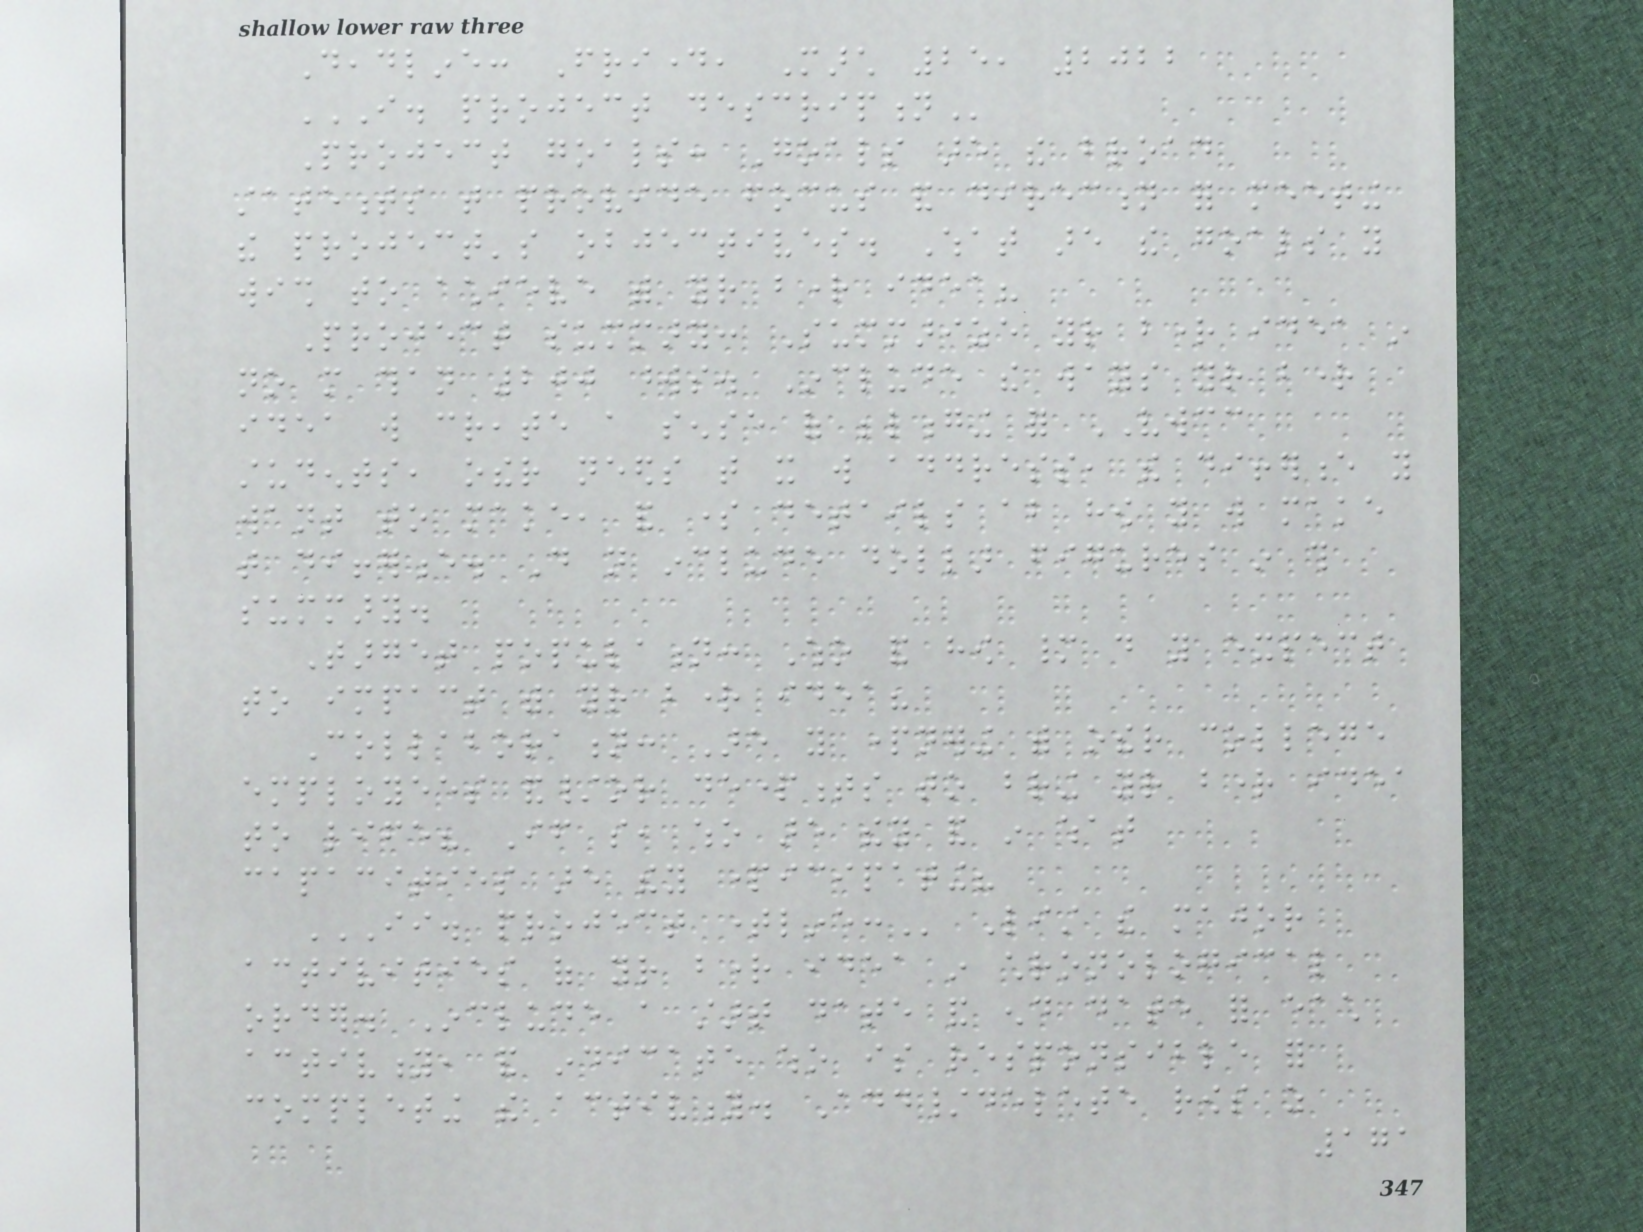Deadline: Friday, March 25, 2022
I. PROJECT DESCRIPTION
Project goals: Goals are the broad
statements that provide focus and direction for meeting
the project's objectives. What are the goals you
wish to achieve with your bright idea?
Project summary: Summarize your bright idea in
no more than 200 words. Include the ways your bright
idea will create a sense of belonging for VWCC
students, other needs that it will address, the difference you
want to make, and some details about how you will make
that difference. Do not include dollar figures in this
summary.
Target population: Who and how many do you expect
to impact with your bright idea?
Collaboration: Are you partnering with other college
employees and/or departments to bring your bright idea
to life? If so, who are they and in what
capacities are they participating?
II. PROJECT TIMELINE: List the major
activities of your bright idea in chronological
order. Include a start date and end date for each
activity, and indicate who is responsible for
completing the activity. Add/delete rows as
171
